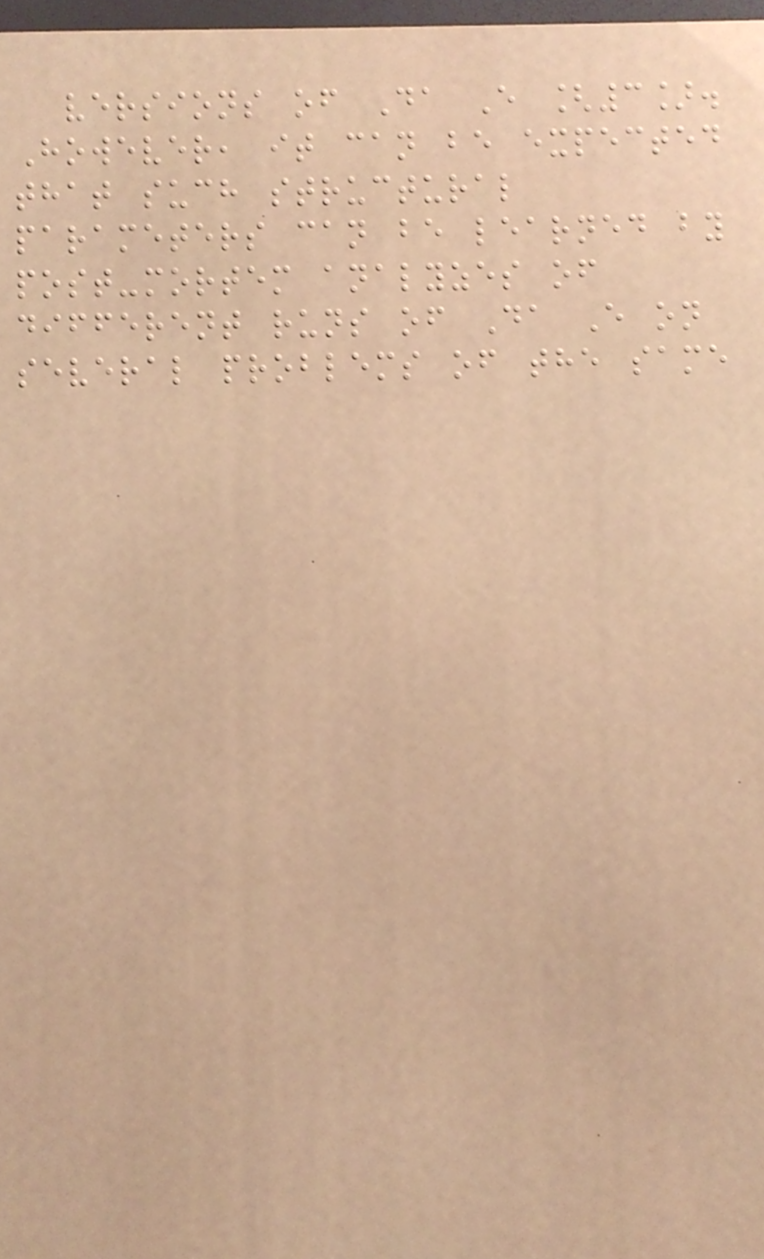versions of Da E [3].
However, it can be expected
that such structural
parameters can be learned by
post-mortem analyzes of
different runs of Da E on
several problems of the same
